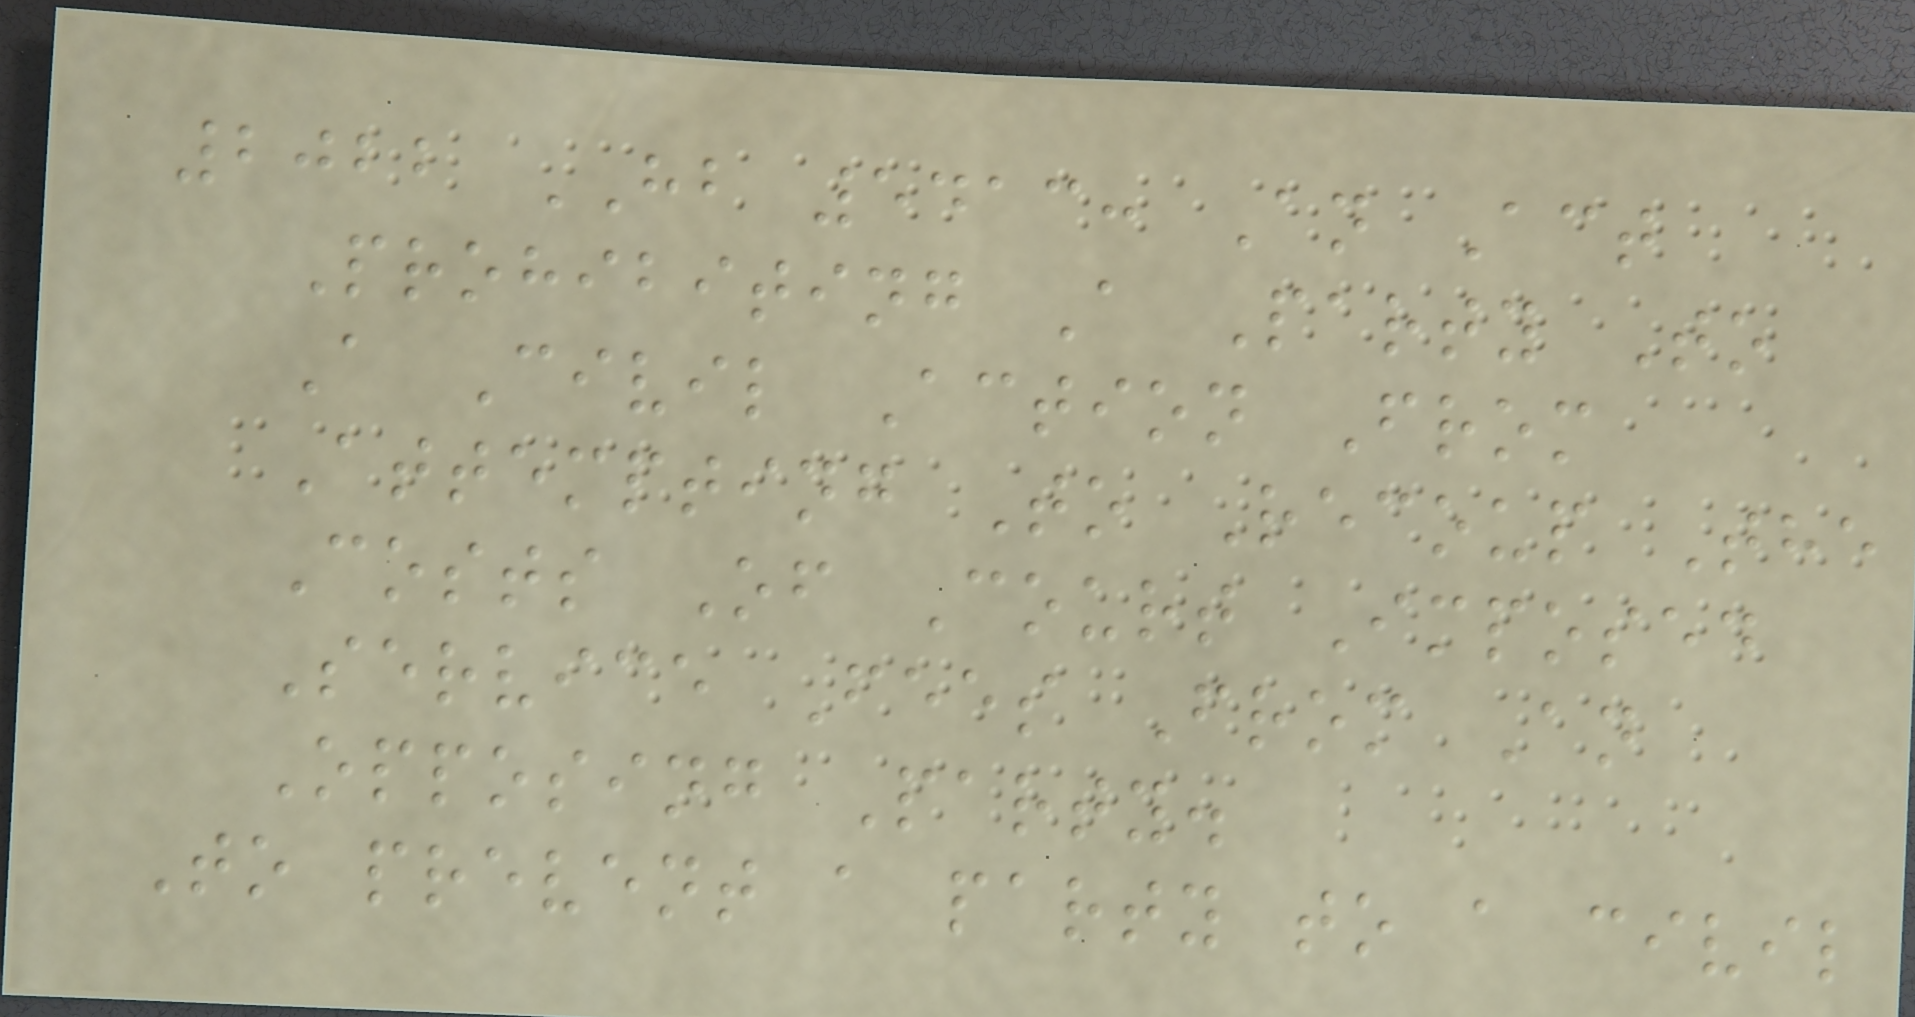2022 HB 5413: An Act
Prohibiting A Party To
A Civil Action From
Attempting To Recoup The
Costs Of Court Imposed
Service Fees From An
Opposing Party.
To prevent a party to a civil
